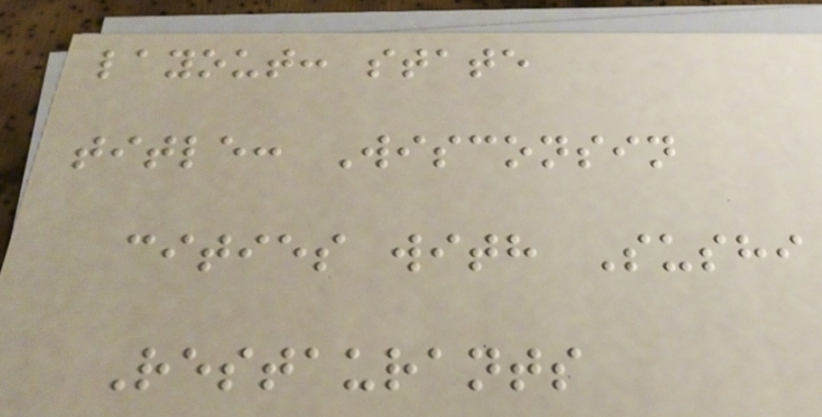layout: state
title: Wisconsin
cities with Sushi
Restaurants
